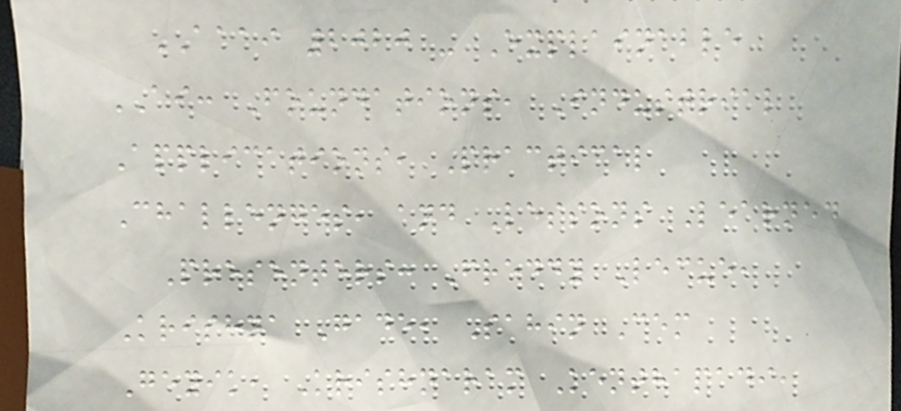AAAI 2020 - Explainable
AI: Foundations, Industrial
Applications, Practical
Challenges, and Lessons Learned
Presenters: Freddy Lecue,
Krishna Gade, Sahin Cem
Geyik, Krishnaram Kenthapadi,
